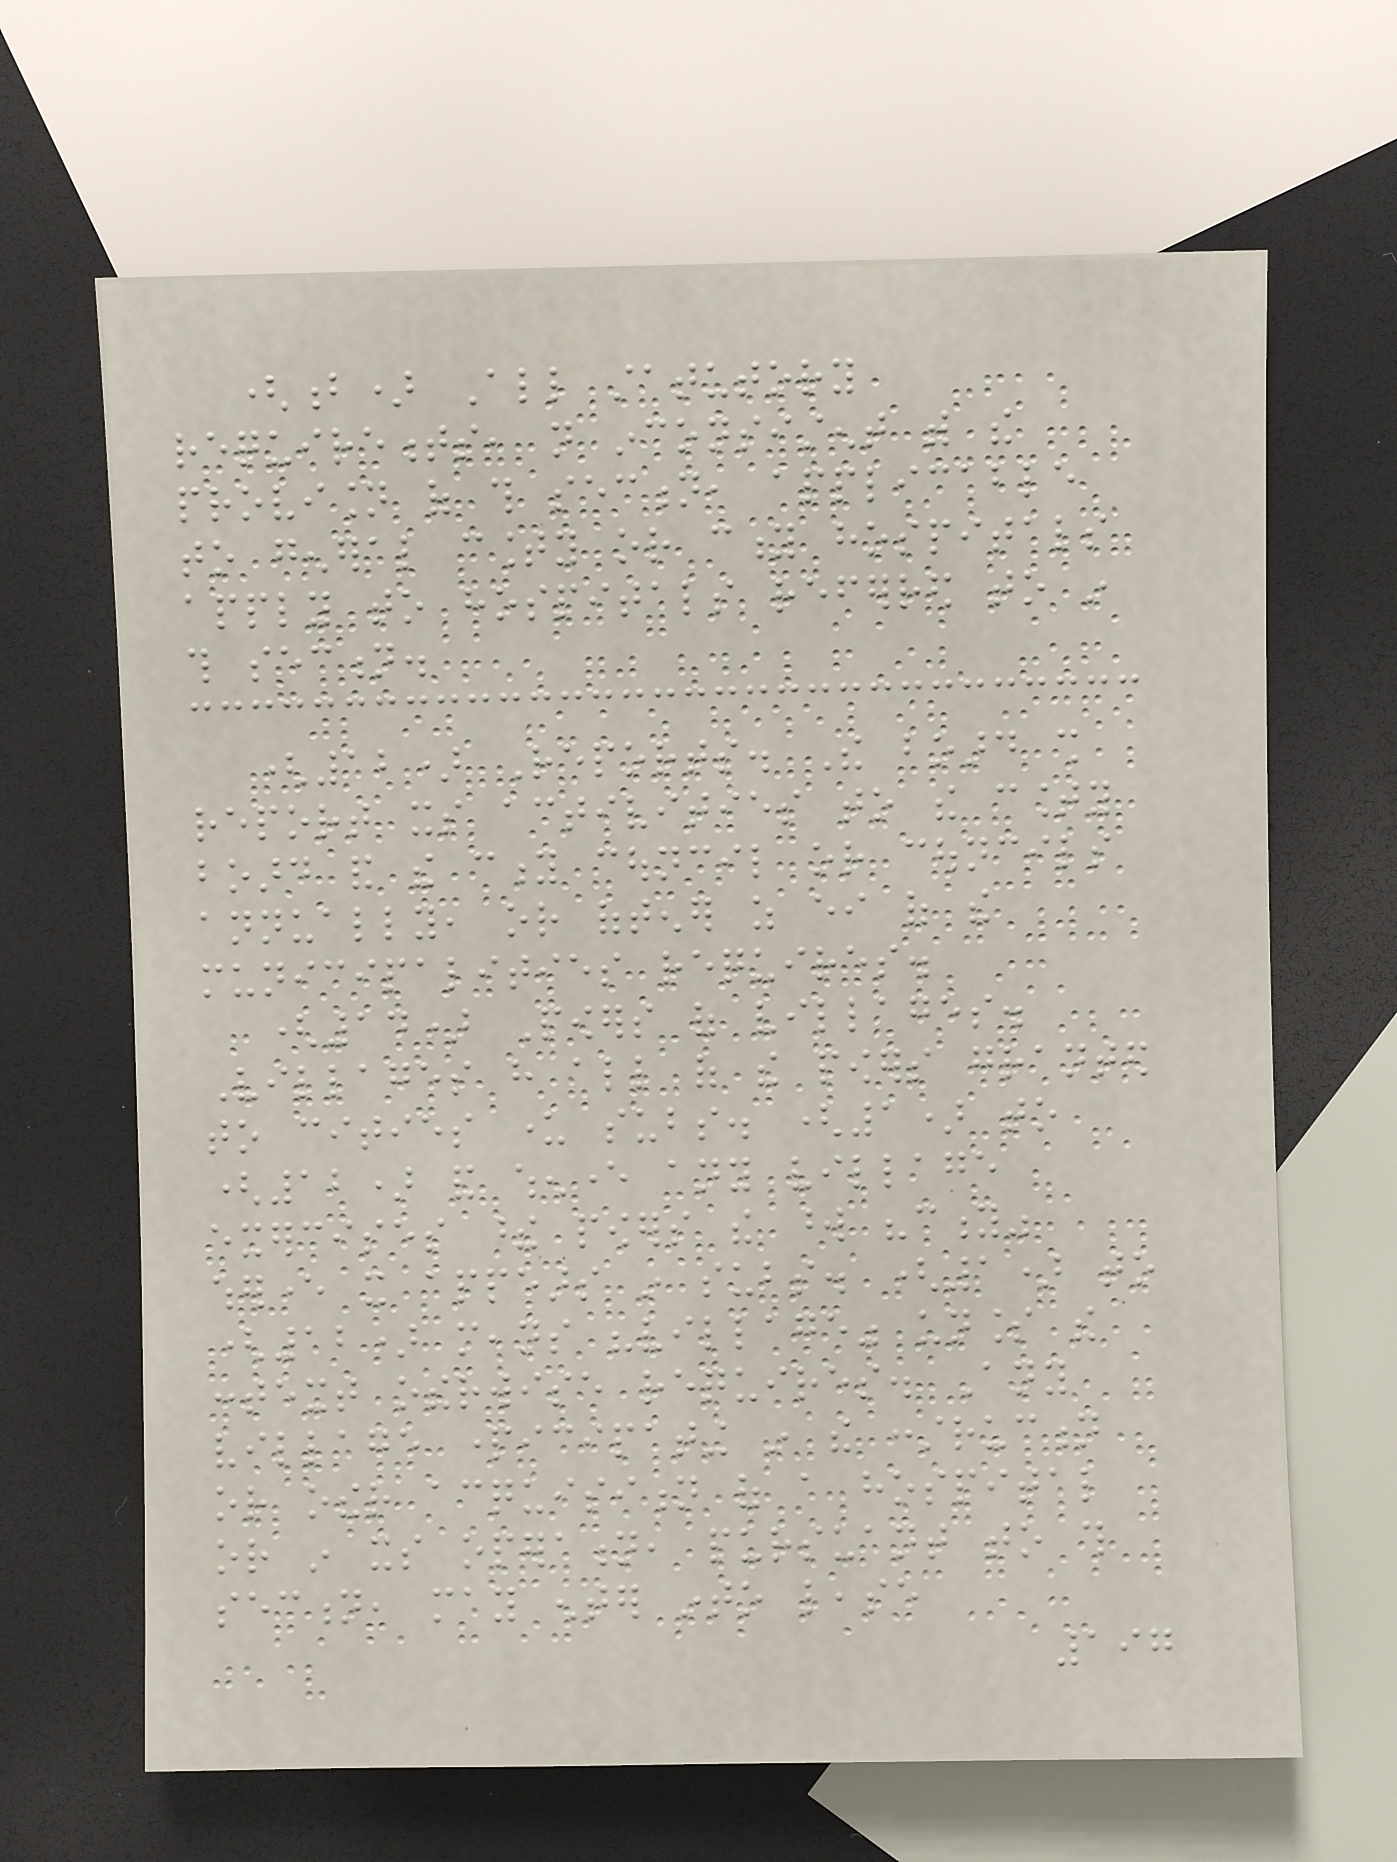(b) All statutory
requirements, not inconsistent with the
provision of this section, applicable
to general county or city hospitals
apply to hospitals referred to in
this section.
(12) Reports. The board shall
report its activities to the county
board and the city council or councils
annually, or oftener as either of the
municipalities requires.
(14) Powers of villages.
Villages have all of the powers granted
to cities under subs. (1) to
(12) and whenever any village
exercises these powers the word "city"
wherever it appears in subs. (1) to
(12) means "village" unless the
context otherwise requires. Any
village participating in the construction
or other acquisition of a hospital
or in its operation, pursuant to this
section, may enter into lease
197
